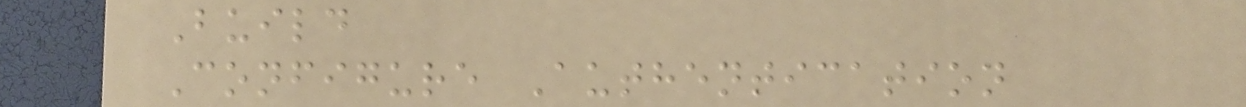Build
Configure Authentication
